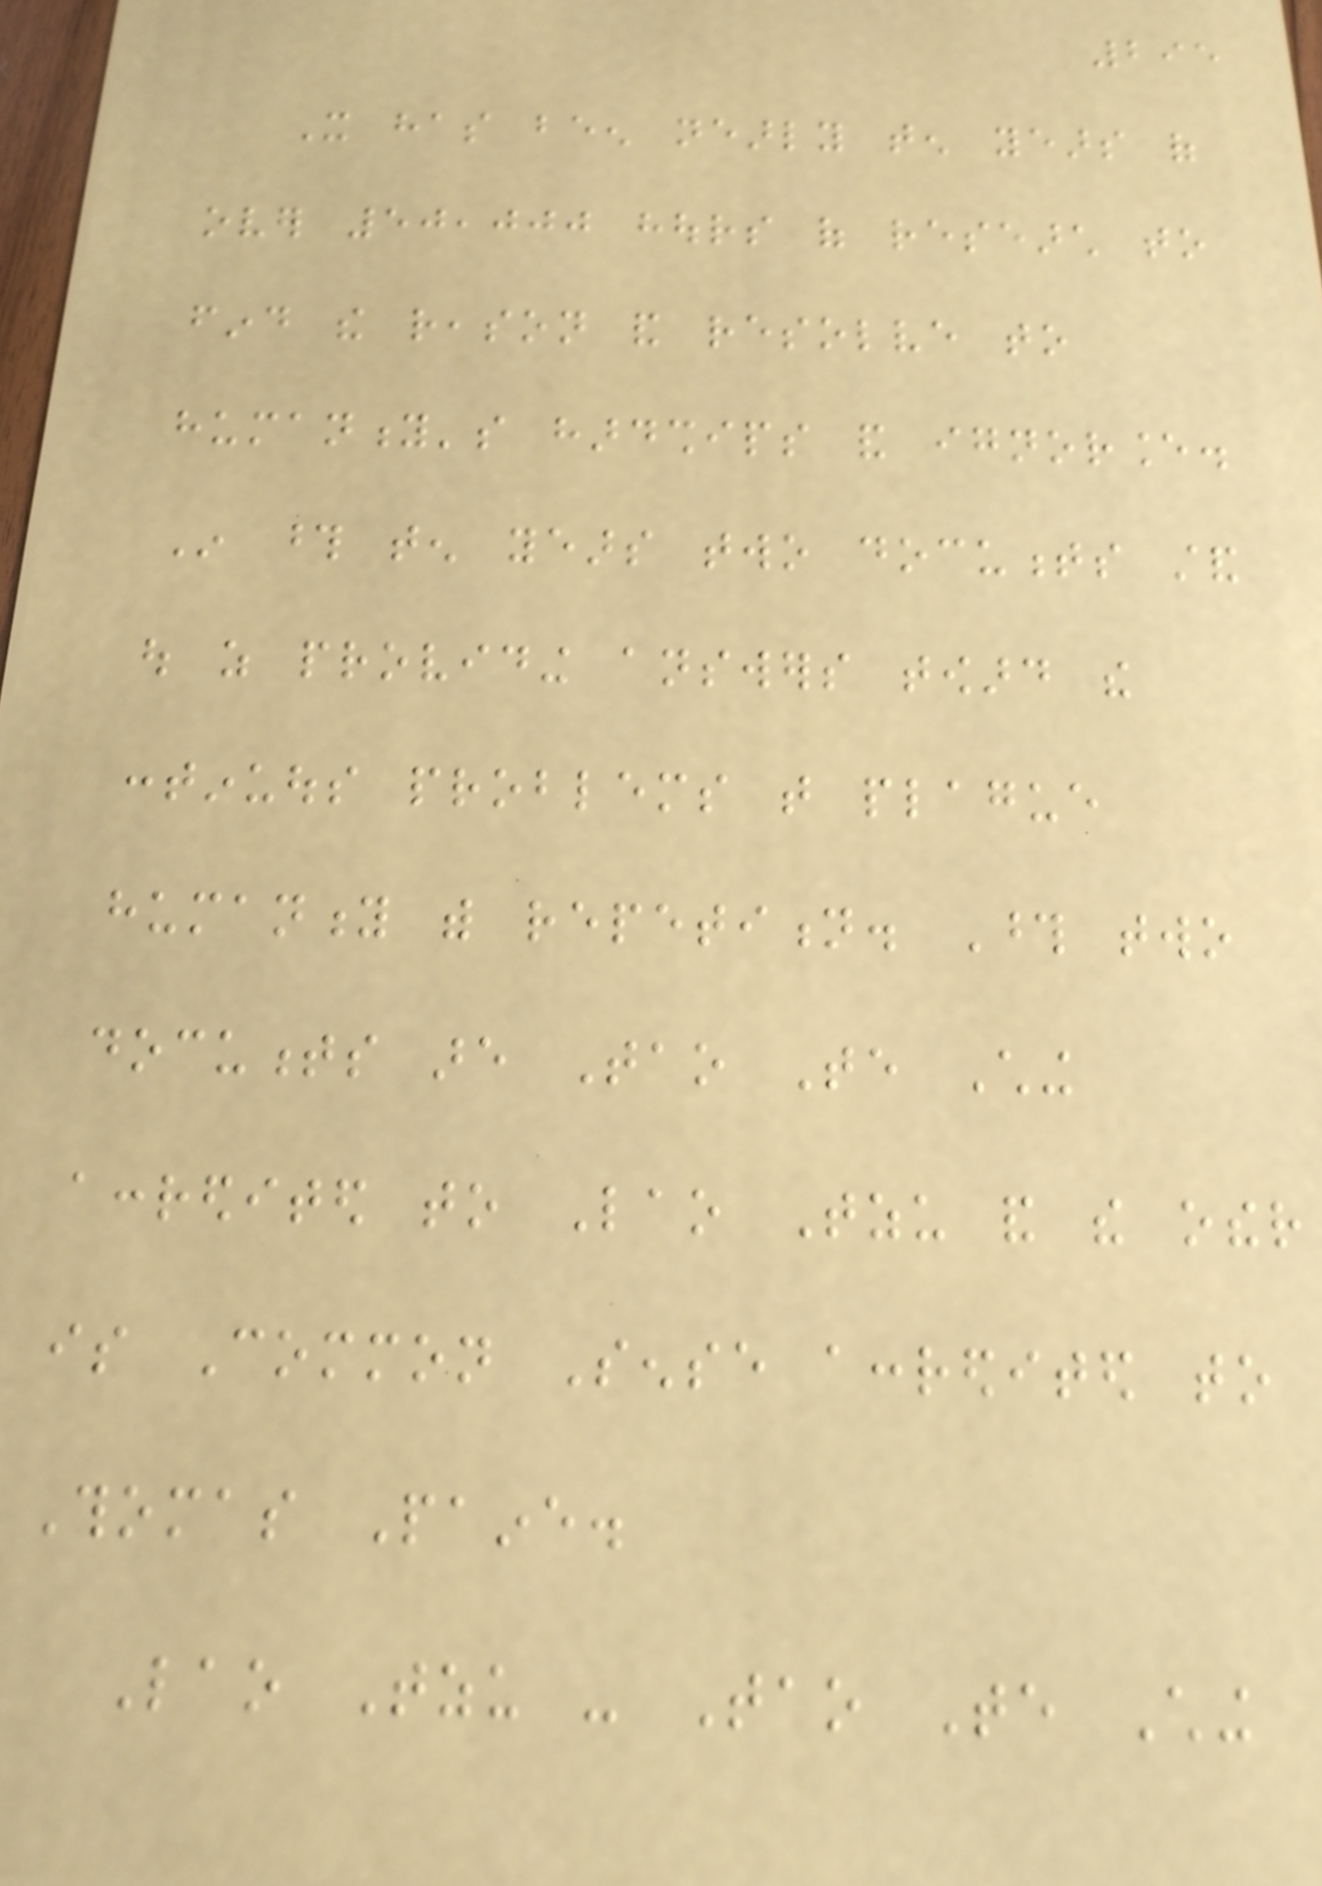295
It has been nearly ten years of
over 50,000 hours of research to
find the reason and resolve to
humanity's hardships and ignorance.
In those ten years two documents stand
out as providing answers toward the
continuous problems that plague
humanity with repetition. Those two
documents are Tao Te Ching
accredited to Lao Tzu and the other
is Common Sense accredited to
Thomas Paine.
Lao Tzu - Tao Te Ching
